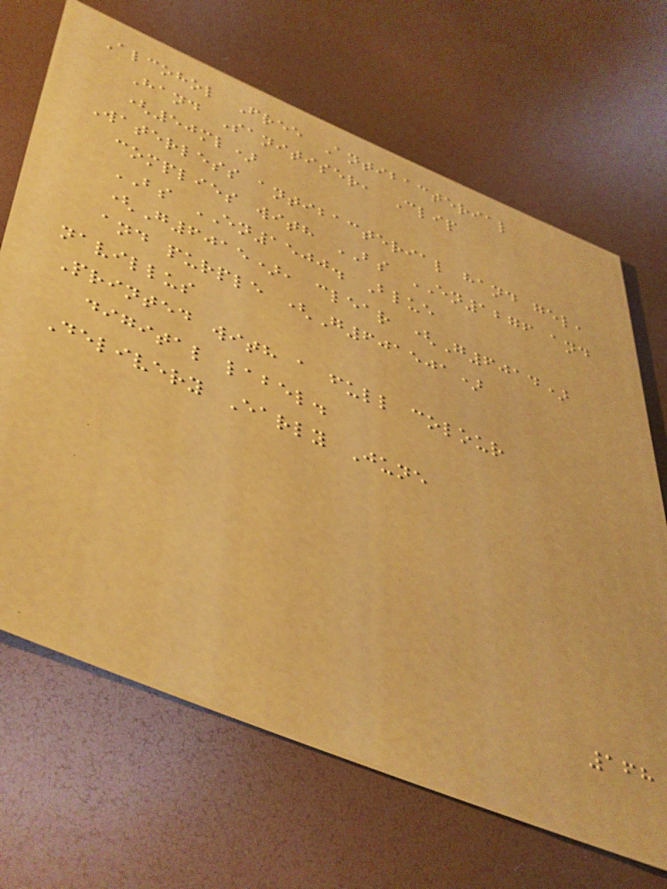Alcohol Free Antibacterial
Hand Sanitiser, Clip
(50ml)
Waterless antibacterial hand gel,
complies with BS EN1276 and
BS EN1500. Blue
(G6015), clear (G6014)
and purple (G601501)
navillus
Printed with a full colour
digital label.
Delivery Early June
168
